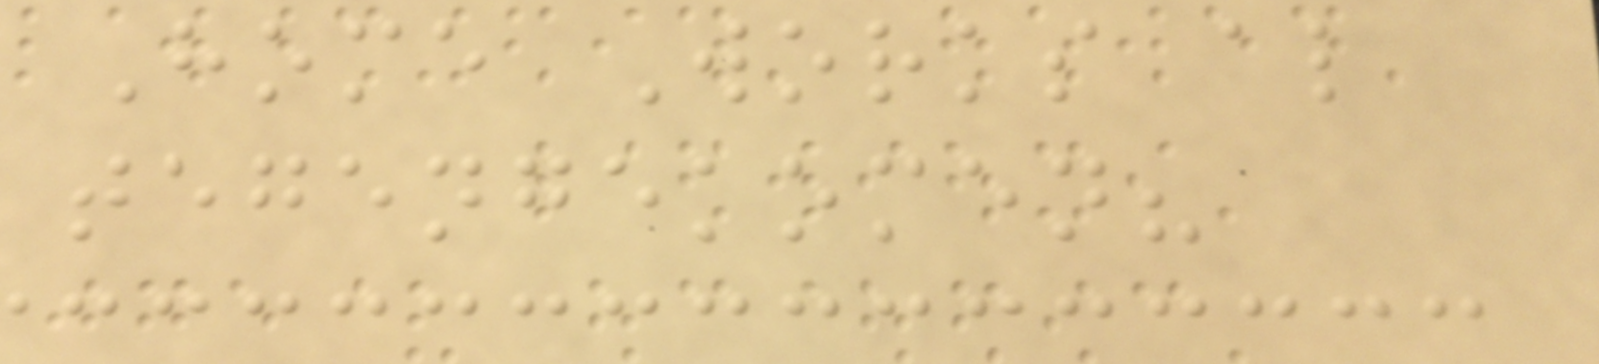Home Works al
tegengekomen?
